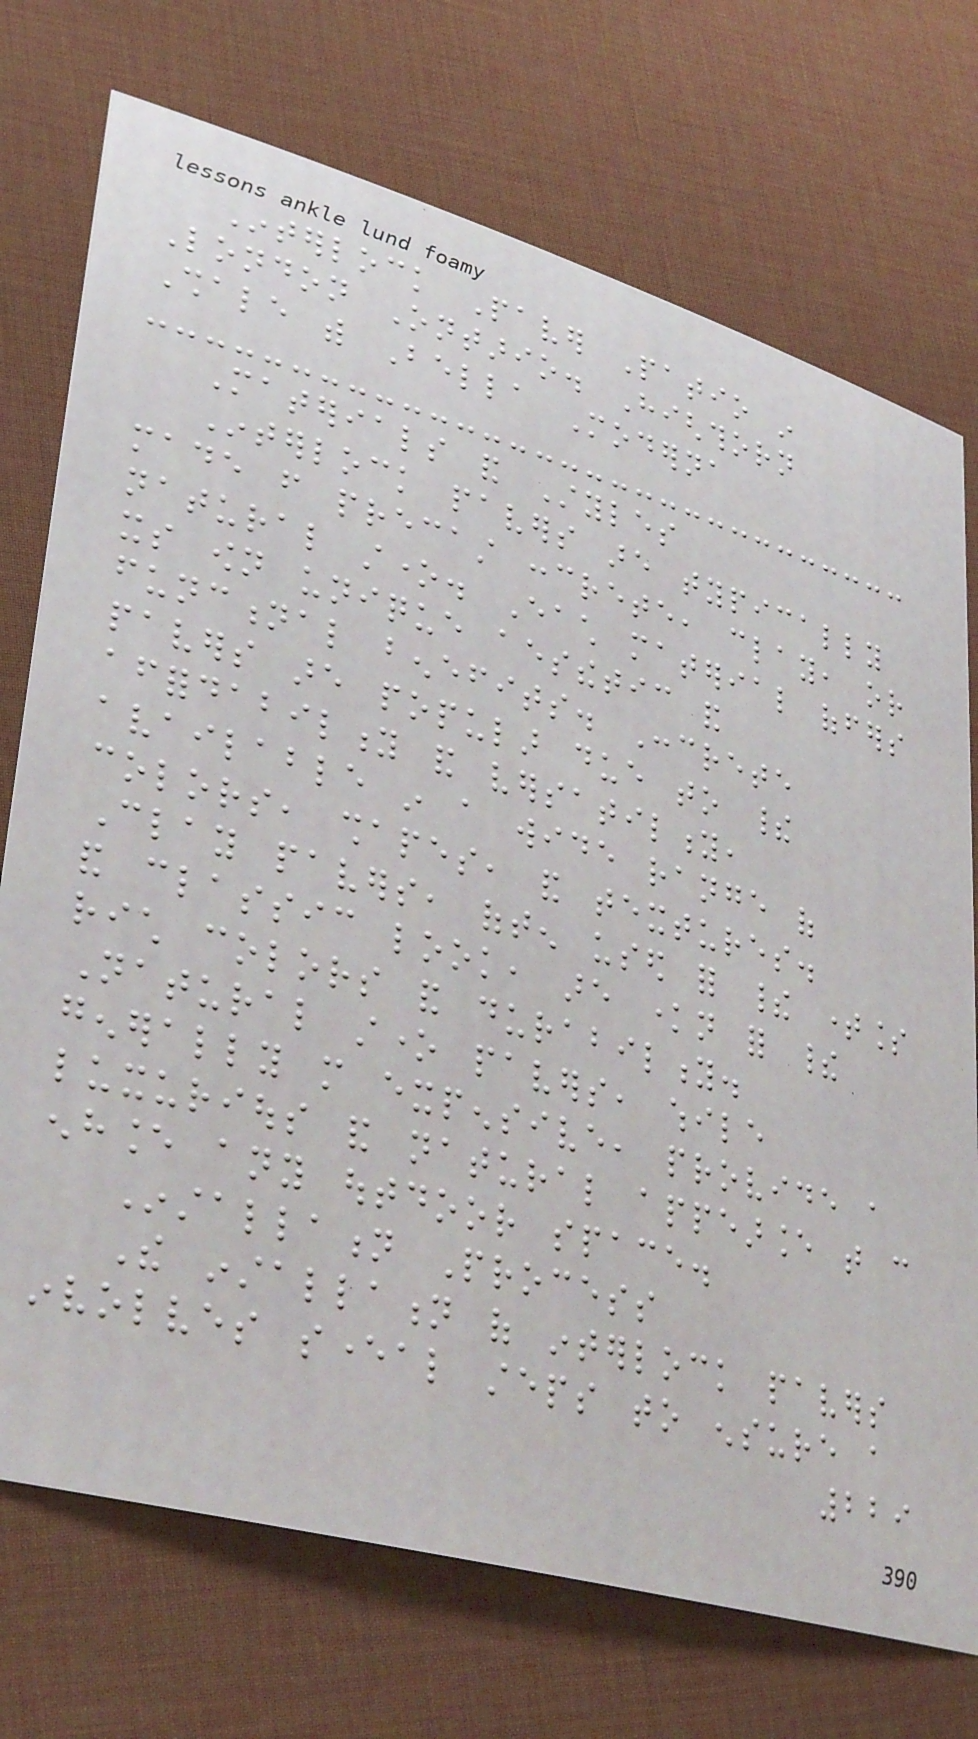Interlock Paver Patio in
London Ontario. Highthorn
Shale with Bella Moderna
Materials and Styles
Interlock pavers are typically
made from precast concrete, clay, or
natural stone. Each material offers
its own unique aesthetic and
functional benefits. Concrete
pavers are popular due to their
affordability and versatility,
available in a wide range of
colors, shapes, and textures.
Clay pavers, often used for their timeless
and classic look, are known for their
rich colors and durability.
Natural stone pavers, while
generally more expensive, provide a
luxurious and natural appearance that can
enhance any outdoor space.
Installation Process
The installation of interlock pavers
involves several steps to ensure a
229
